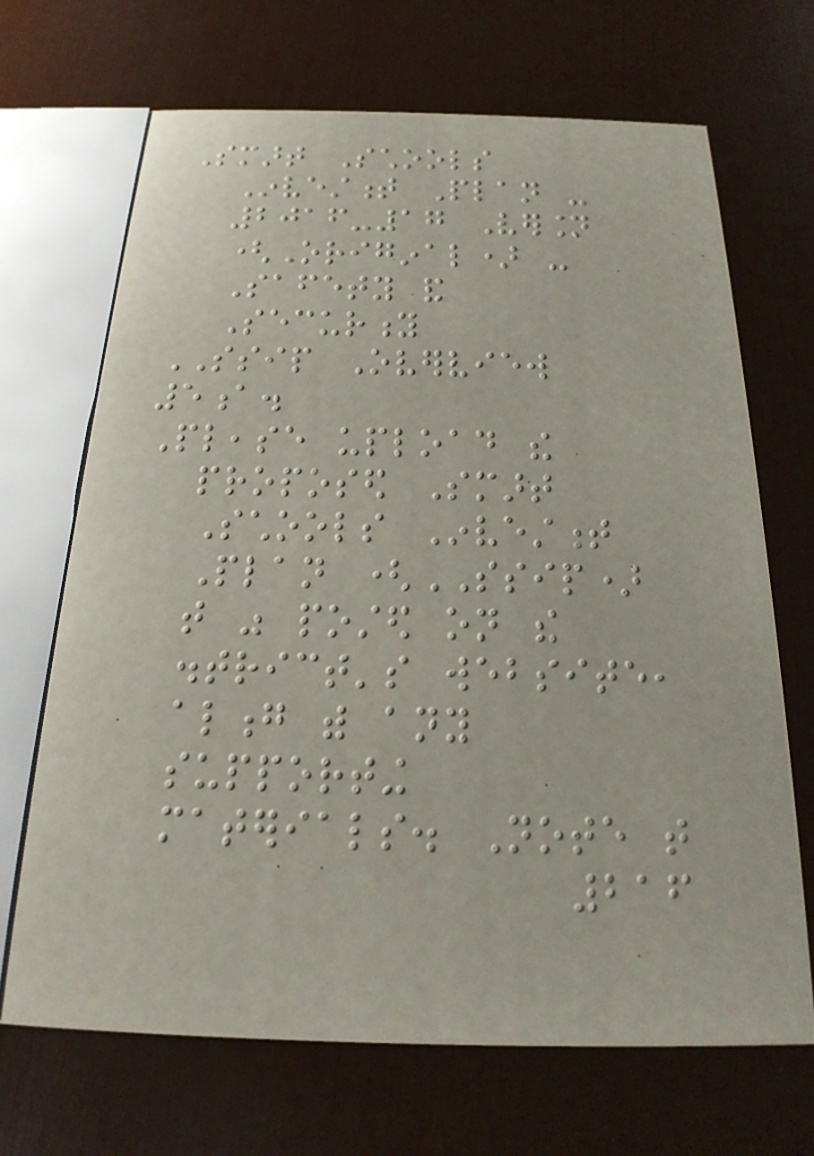Smart Schools
Investment Plan -
2016-17 Version
(Original) -
Safety and
Security
SSIP Overview
5a.
Please upload the
proposed Smart
Schools Investment
Plan (SSIP)
that was posted on the
district's website,
along with any
supporting
materials. Note that
216
